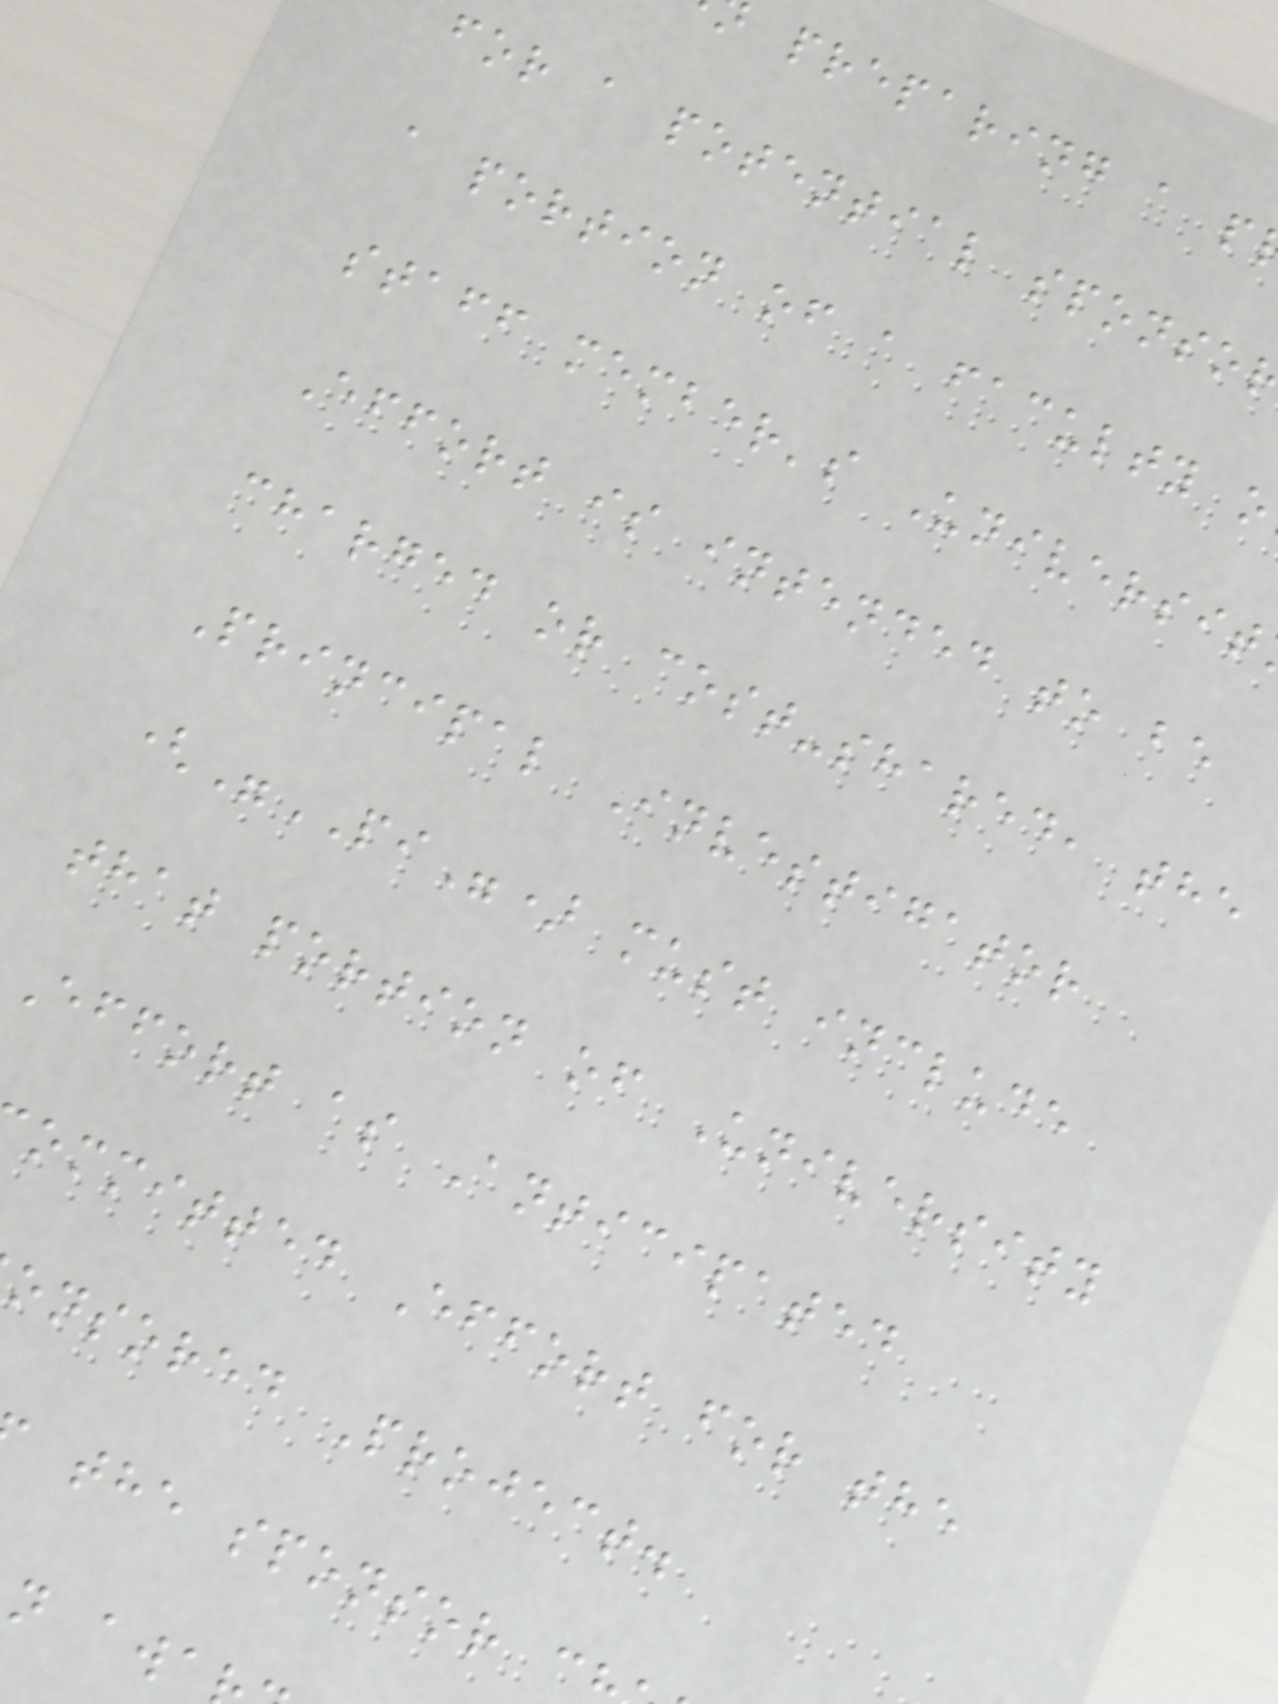preparing a p
for a potential sponso
a portion of a faculty o
staff member's Universit
Effort is intended to be
charged or cost-shared, the
Principal Investigator
("PI") must include
that portion of University
Effort as Anticipated
ommitted Effort for the
onsored Project.
the sponsor c
